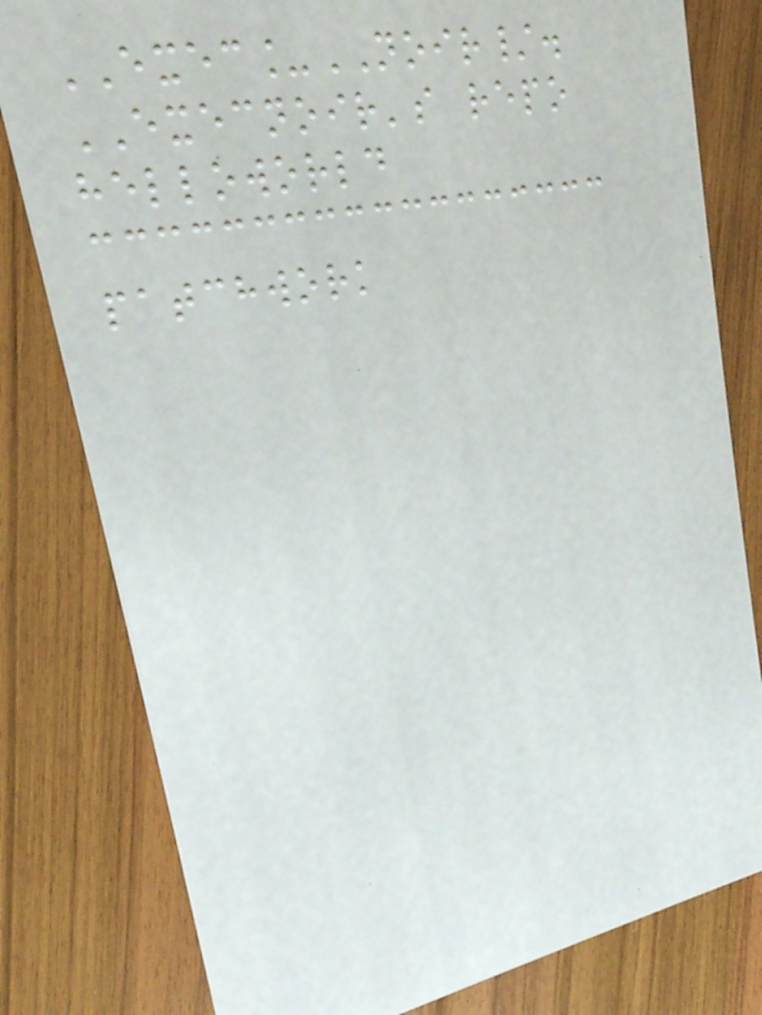EXEC_NOIR/.
EXECNOIR's repo
helloworld
patchwork
